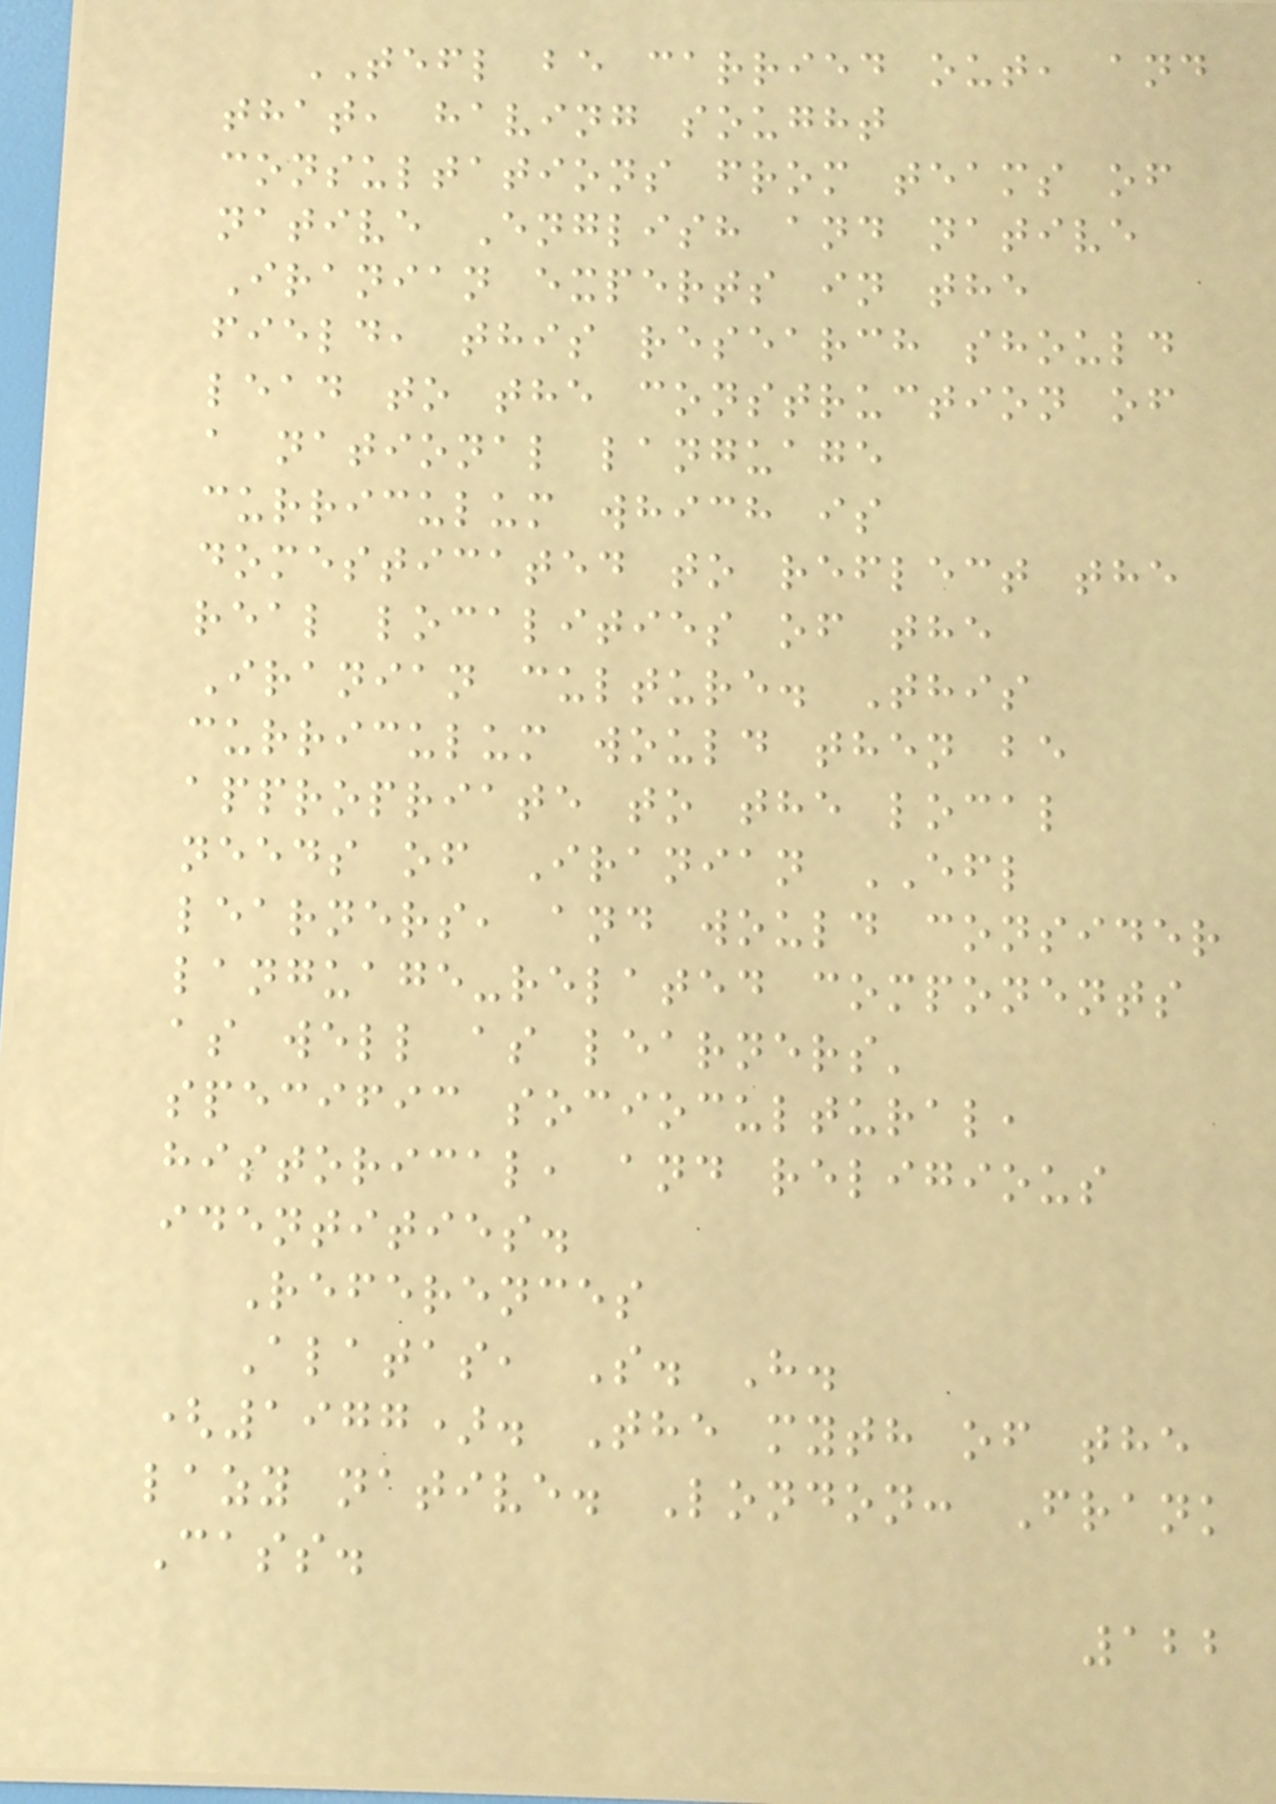TEFL be carried out, and
that, having sought
consultations from teams of
native English and native
Iranian experts in the
field, this research should
lead to the construction of
a national language
curriculum which is
domesticated to reflect the
real localities of the
Iranian culture. This
curriculum would then be
appropriate to the local
needs of Iranian EFL
learners, and would consider
language-related components
as well as learners'
specific sociocultural,
historical, and religious
identities.
References
Alatas, S. H.
(1977). The myth of the
lazy native. London: Frank
Cass.
122
